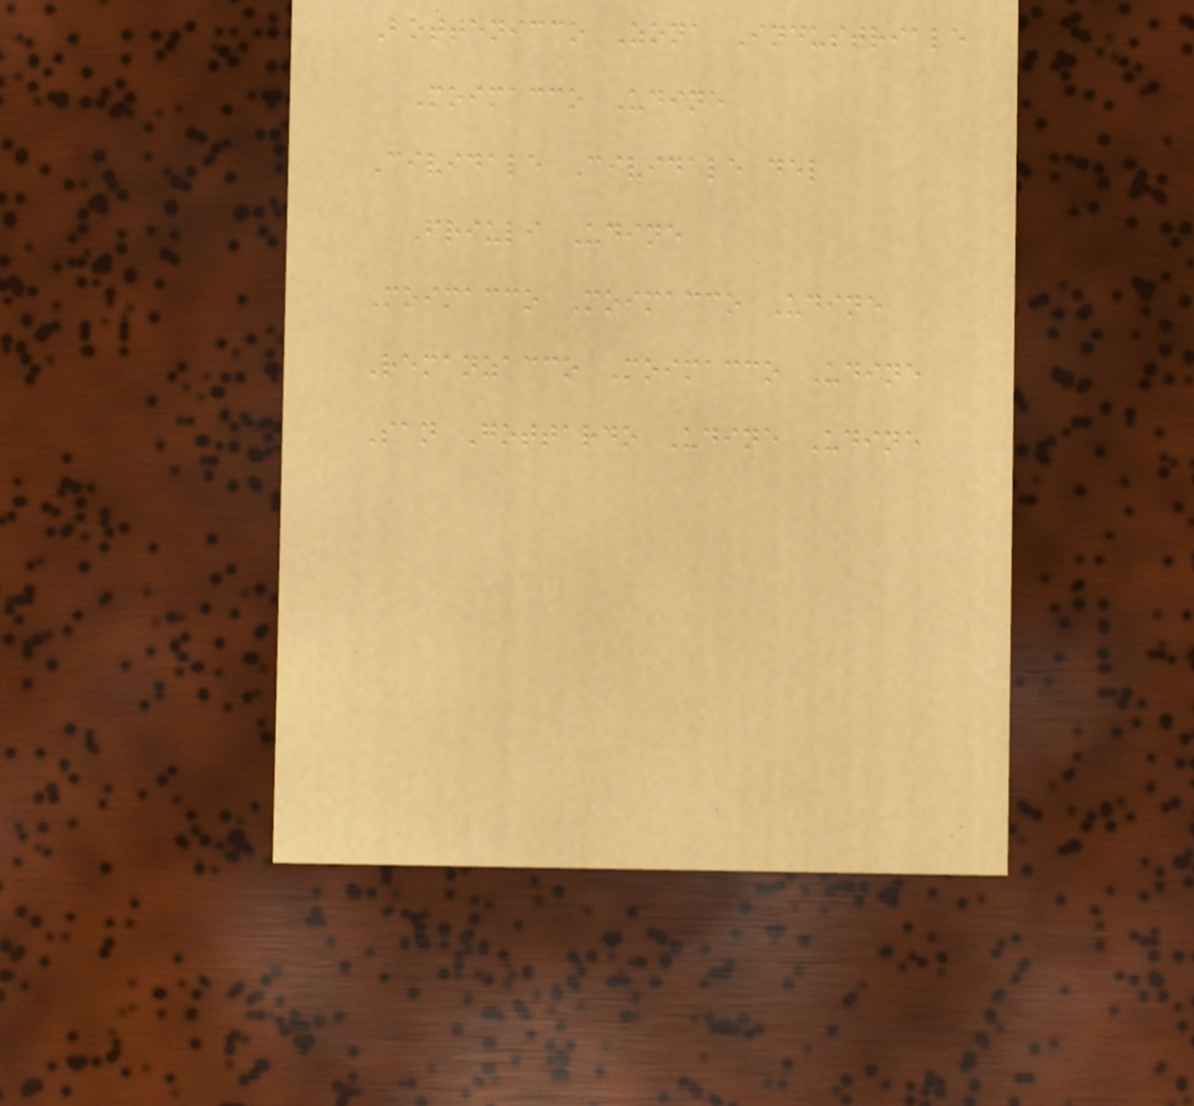Bottenicco Zona Industriale
Moimacco Udine
Cividale Cividale del
Friuli Udine
Moimacco Moimacco Udine
Remanzacco Moimacco Udine
San Gottardo Udine Udine
